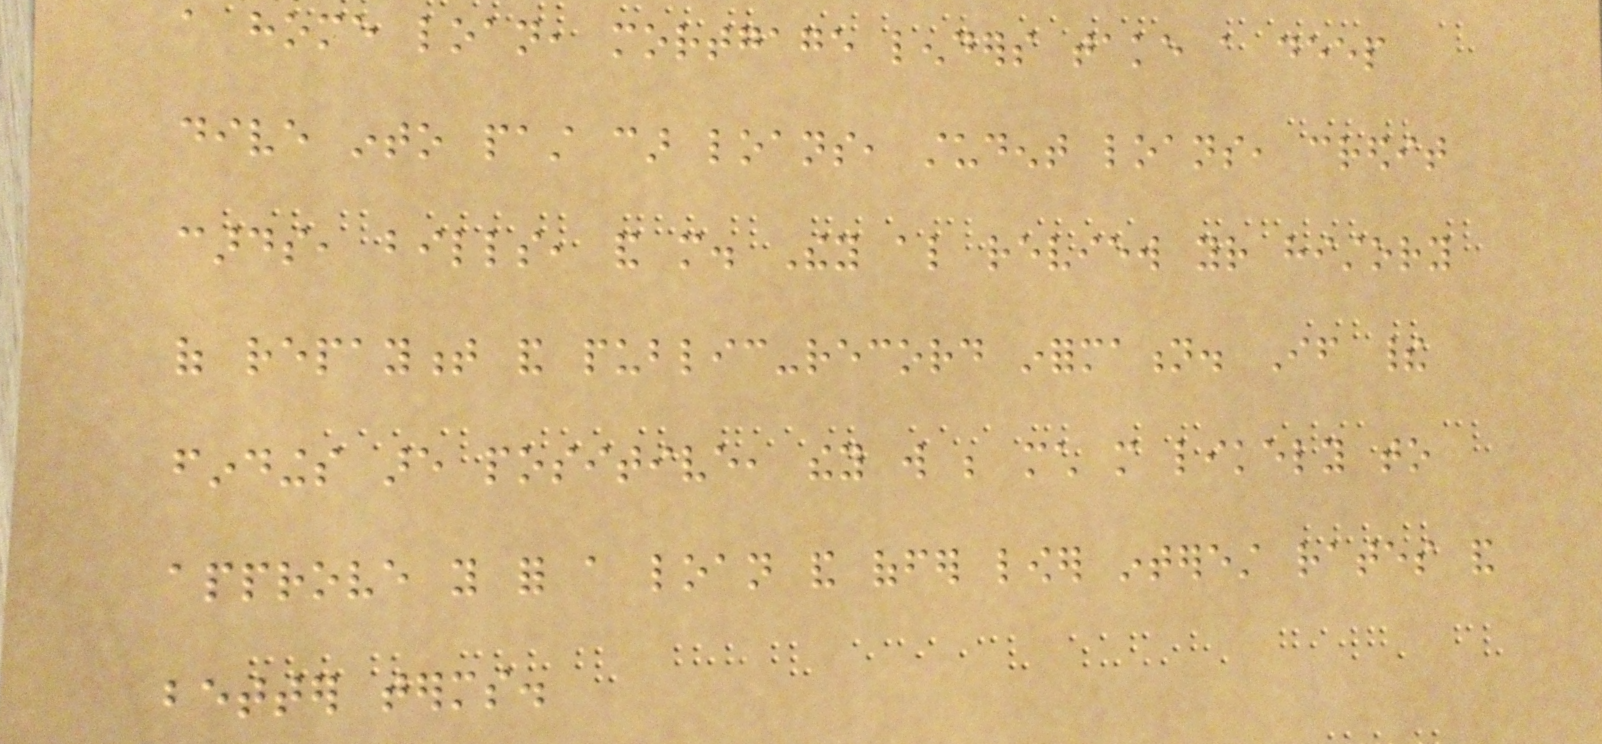a home loan, mortgage lenders take a deep
dive into past car loans, student loans, credit
cards, bills, and more. They also review your history
of repayment and public-record information. If their
findings are positive, they will be much more likely to
approve you for a loan and offer lower interest rates and
better terms.
